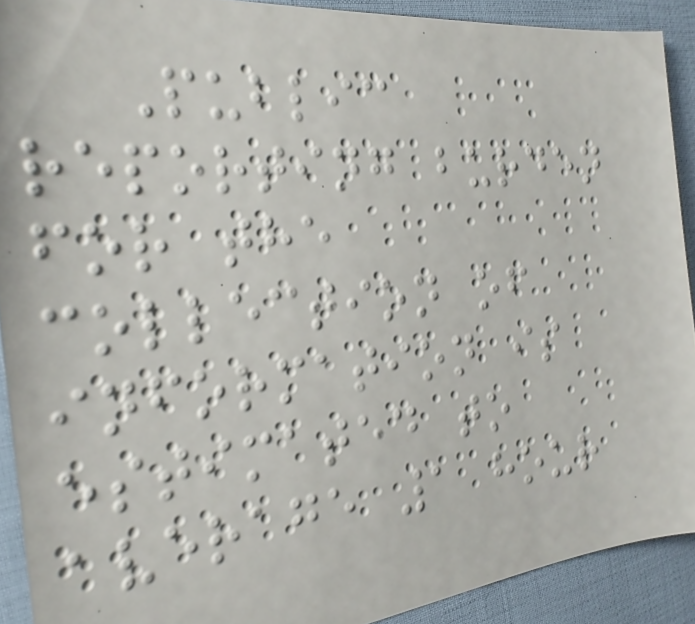Public
reporting burden
for the
collection of
information is
estimated to
average 1 hour
